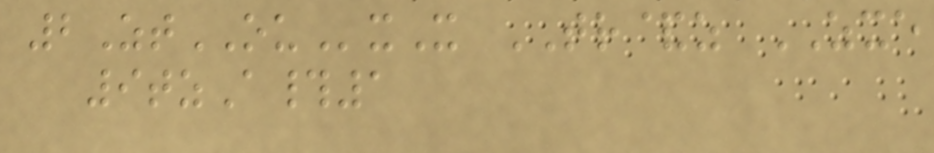2ZtOUxX TR&z ZXE
9tzA#1
